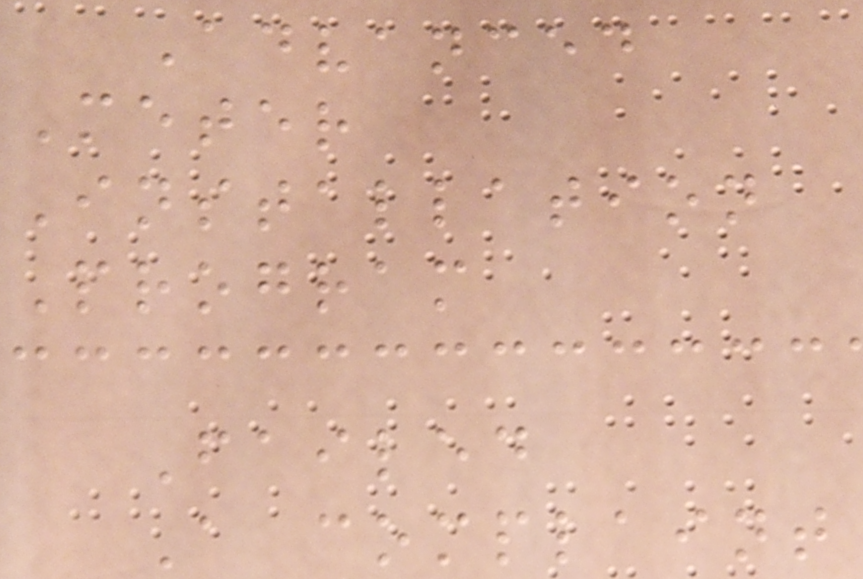Advanced
Meter
Installation
Program
Failed
A complaint
